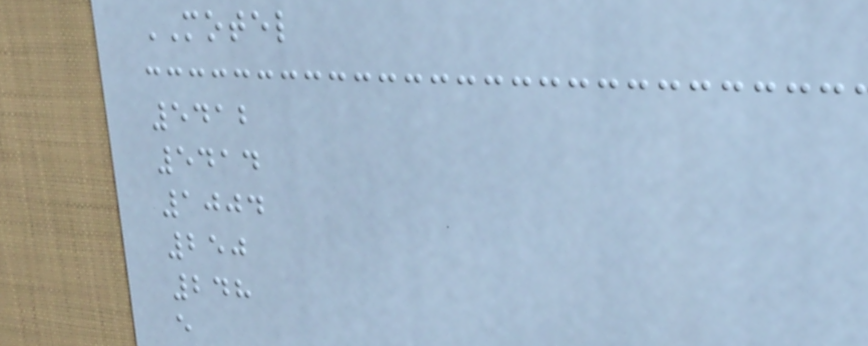MOTEL
5412
5414
1004
250
248
e
